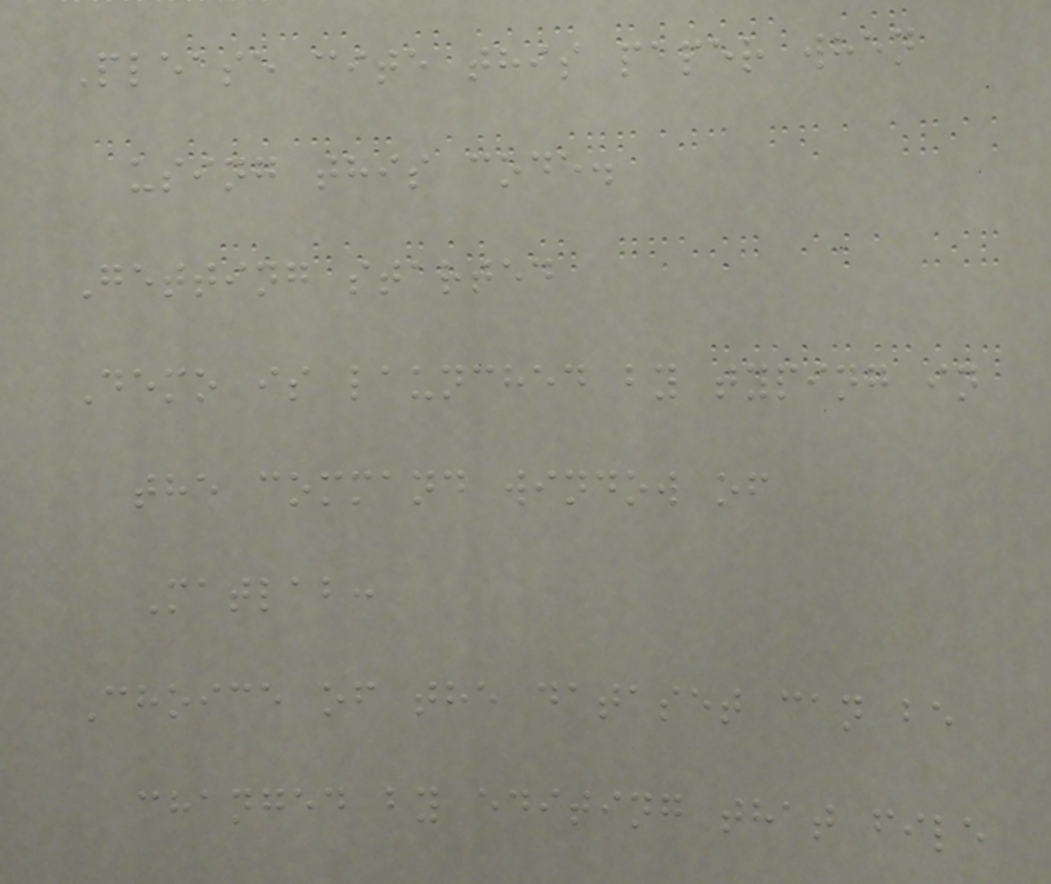Please cite this paper when
using this code.
Getting started
Demo is launched by typing in
the command window of
Matlab:
Choice of the dataset can be
changed by editing that file
